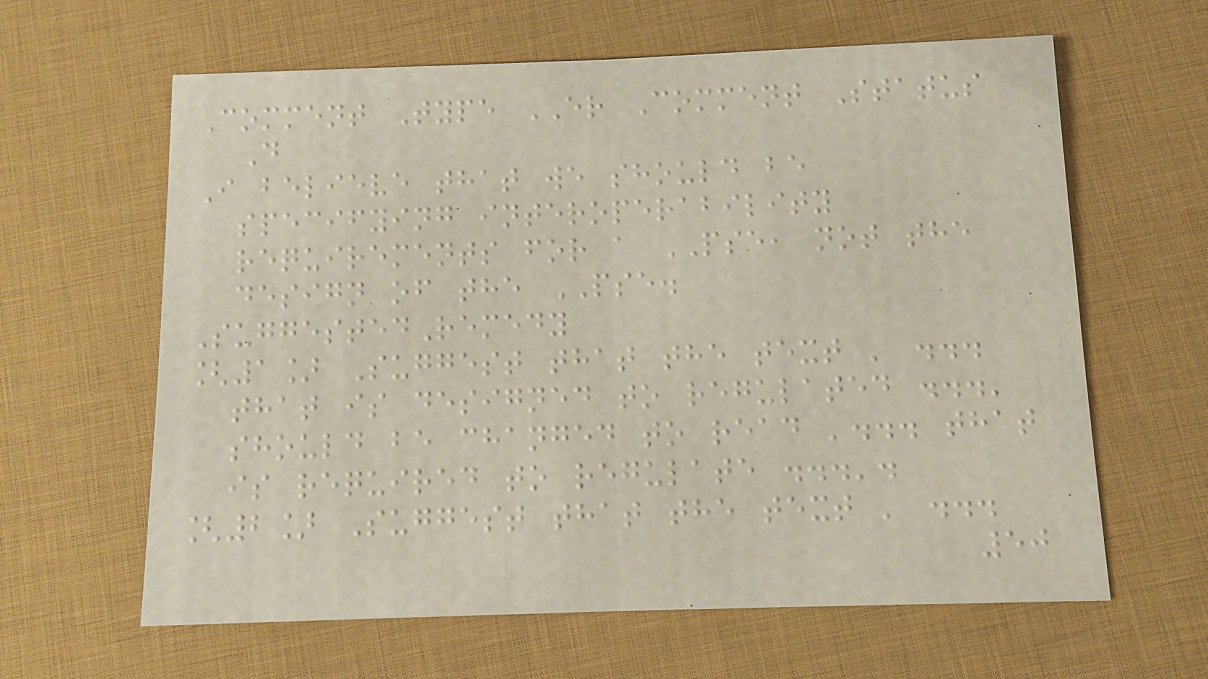Comment Type ER Comment Status
D
I believe that we should be
specifying interoperability
requirements for a PSE, not the
design of the PSE.
SuggestedRemedy
[1] Suggest that the text ' ...
that is designed to regulated ...'
should be changed to read '... that
is required to regulate ...'.
[2] Suggest that the text ' ...
50
